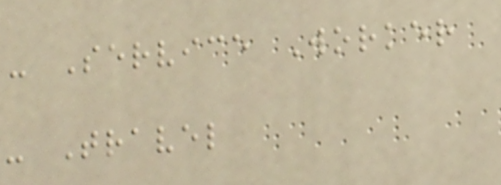- Service Worker
- Travel
